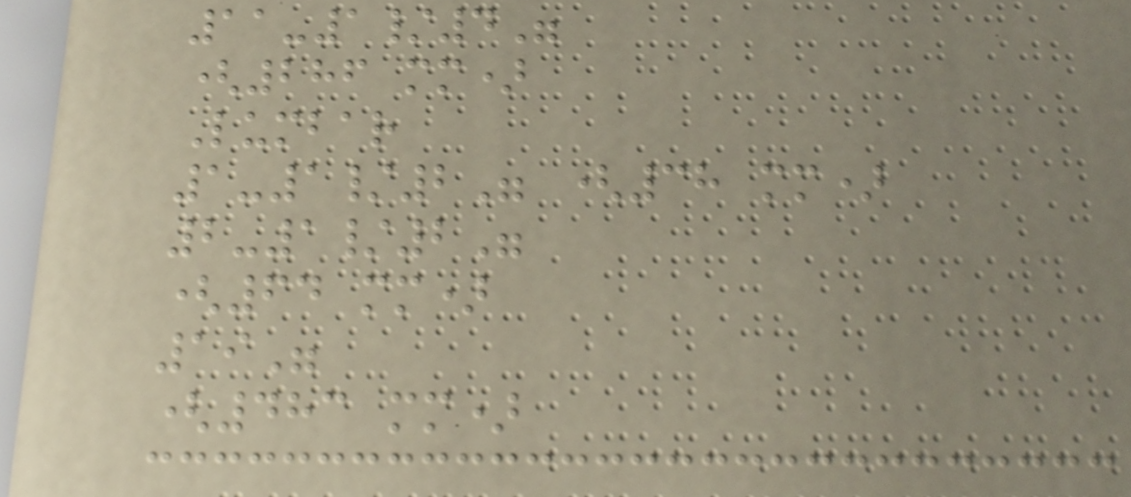11-1/4"
(286 mm)
Lumbar
1-1/2" (38 mm)
2-1/2"
(64 mm)
19"
(483 mm)
